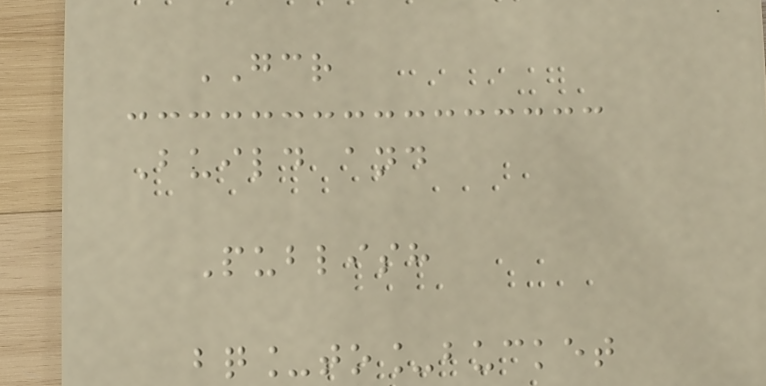GCR
Build and
Publish
bq_to_bucket
